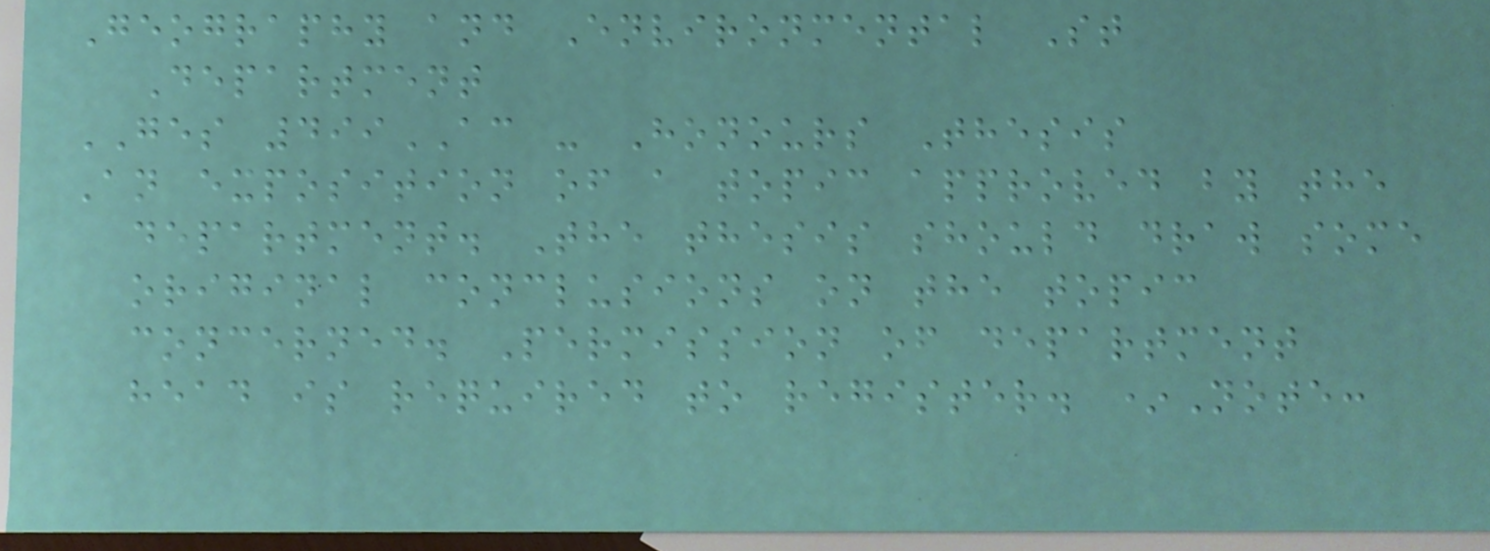Geography and Environmental St
Department
GES 499AC - Honours Thesis
An exposition of a topic approved by the
department. The thesis should draw some
original conclusions on the topic
concerned. Permission of department
head is required to register. *Note:
